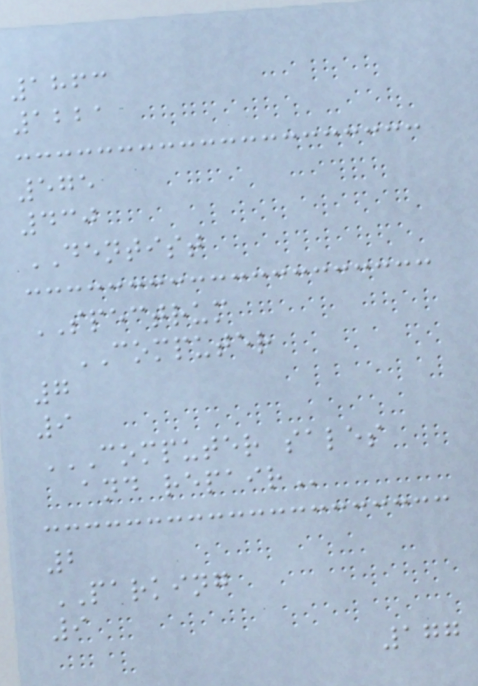1863
1221
575
430
DENTIST
SPECTRUM
COMPUTER
7
9
COMPUTER SALES
AND REPAIR
2
PARKING
9
177
